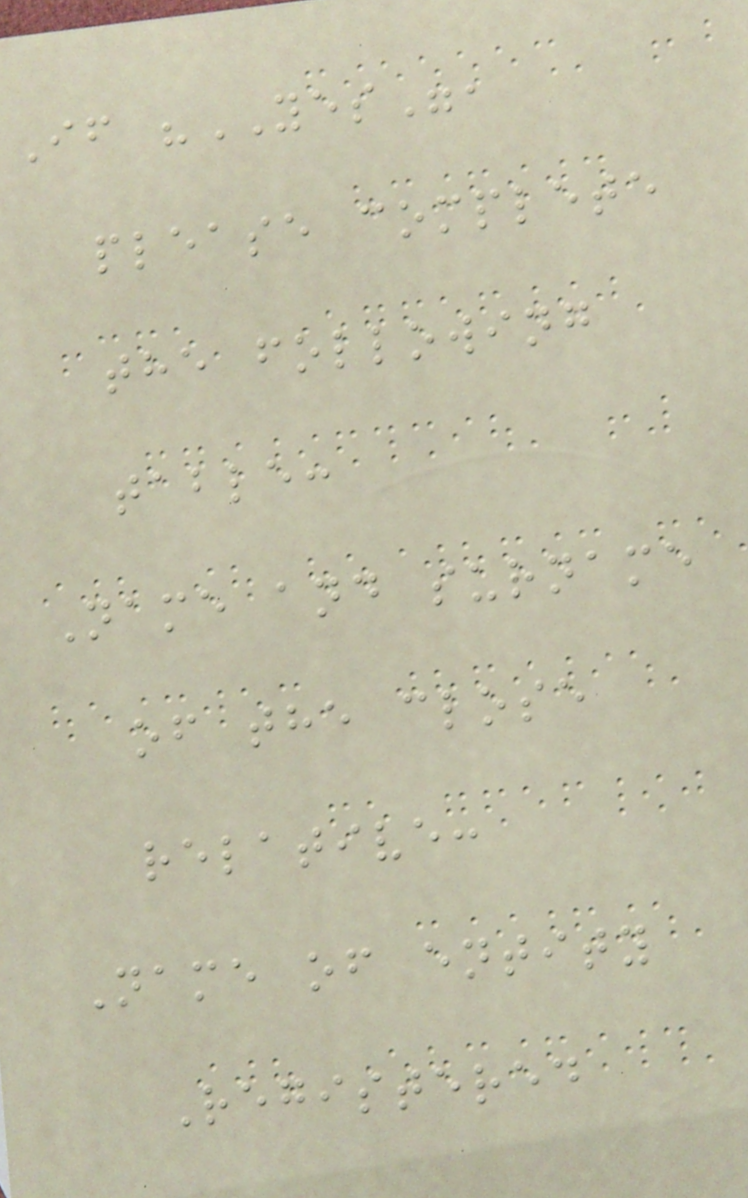If "YES",
please complete
the following
table:
Name and surname
of the close
relative:
Name of entity
Registered
